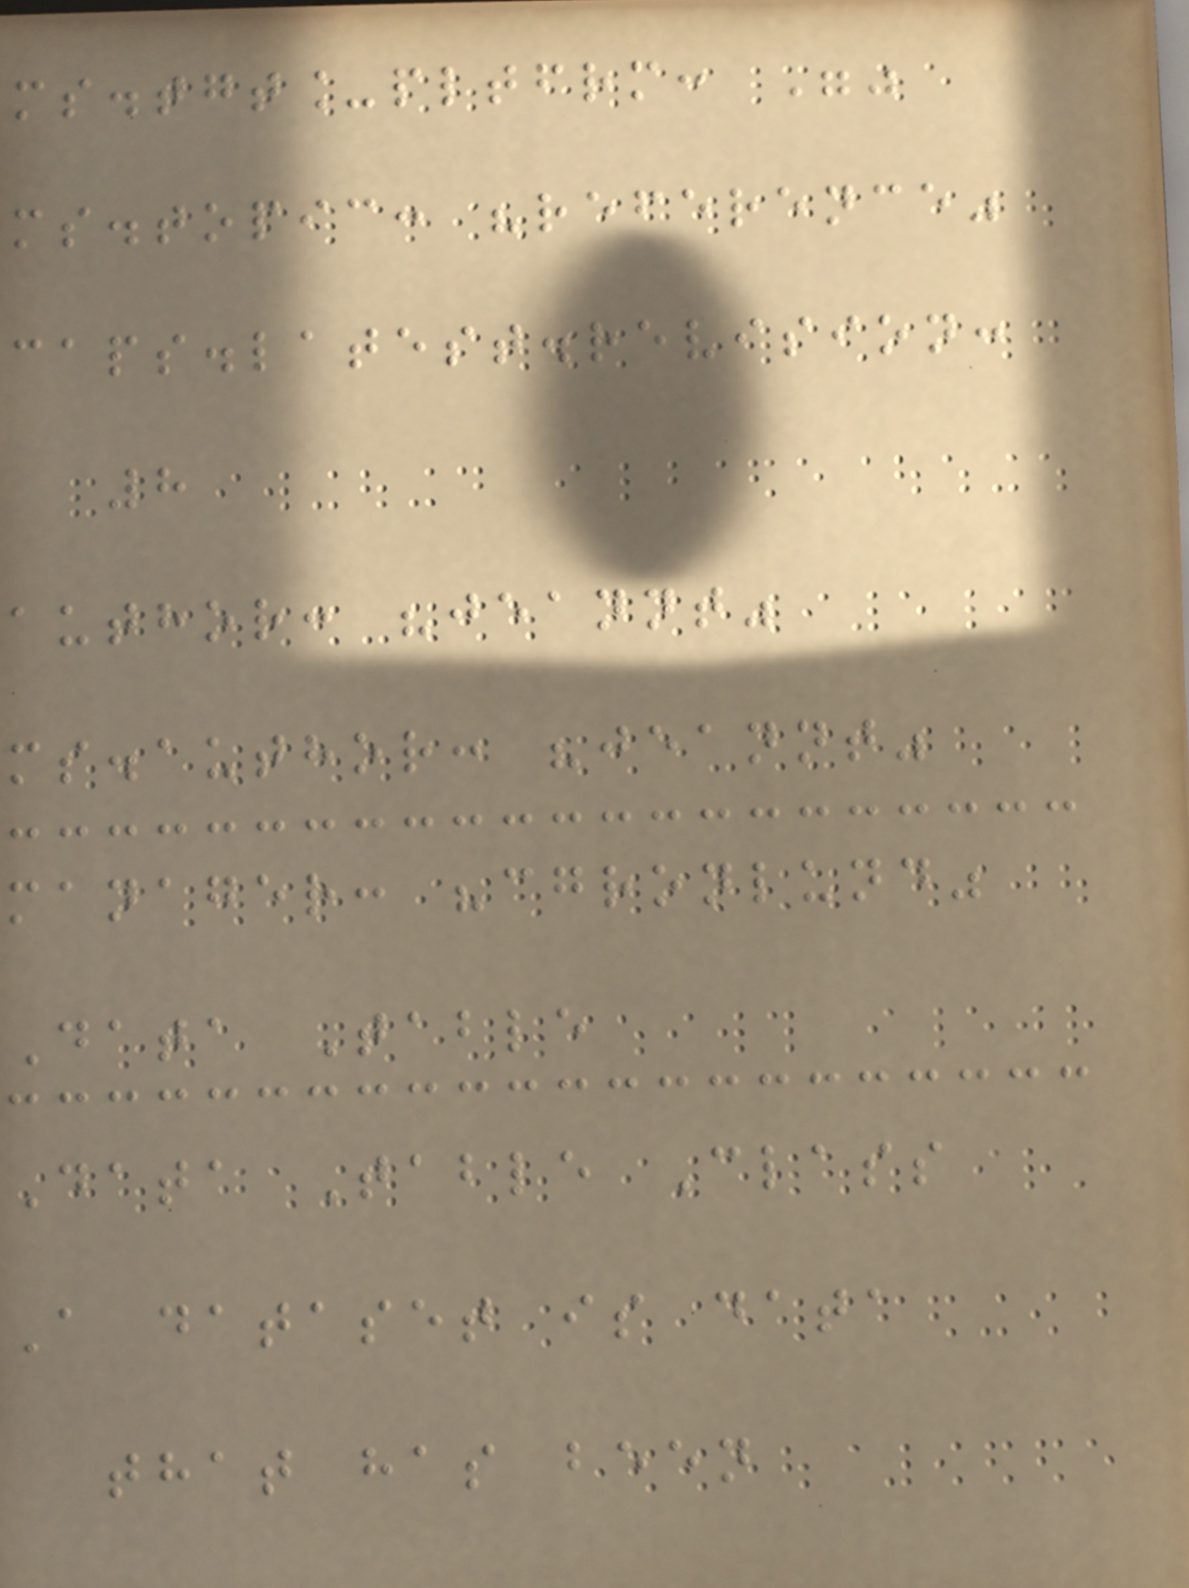ms.tgt_pltfrm: ""
ms.topic: "reference"
caps.latest.revision:
8
author: "jeannt"
ms.author: "jeannt"
manager: "cgronlund"
Data Table
Data Table Class
A dataset is data
that has been
